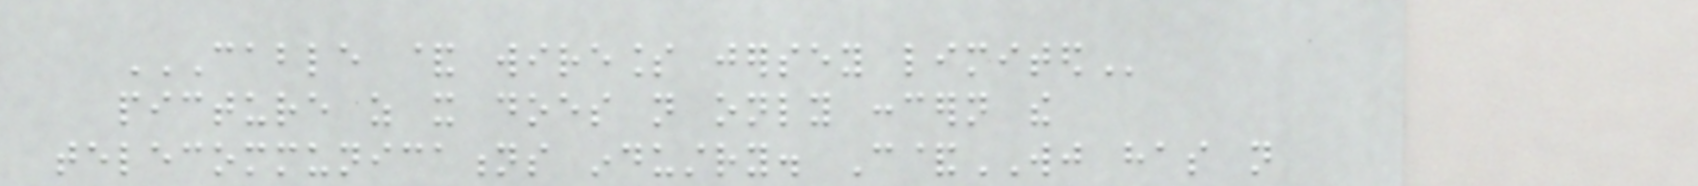CABLE & WIRELESS JERSEY LIMITED
picture as it does not only concern the
telecommunications industry. C&WJ has not
